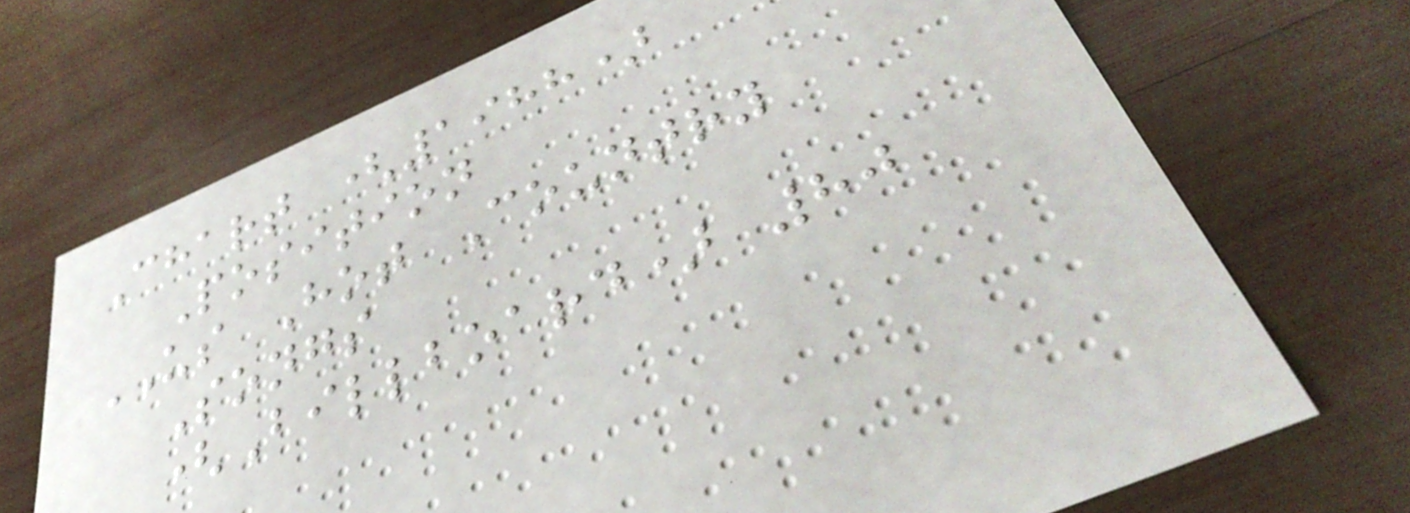Chart (1988)
Position
US Hot Country
Songs
(Billboard) 80
